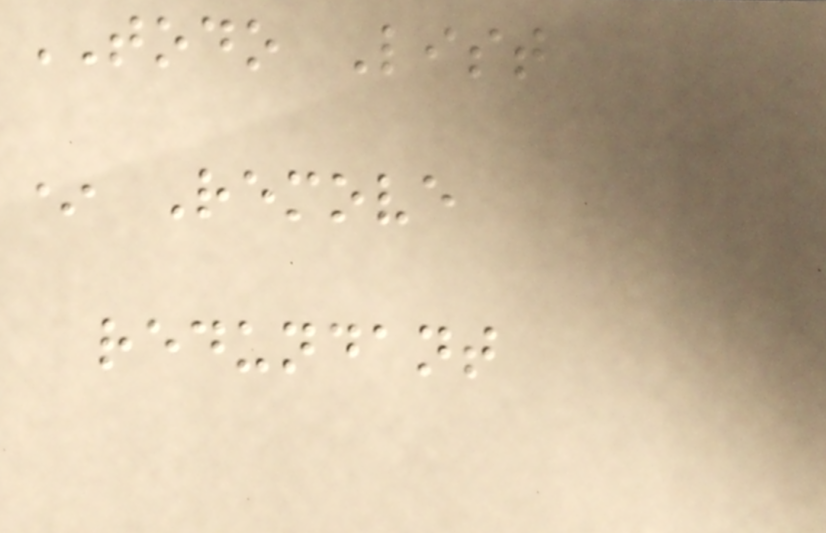TODO List
* Remove
redundant
